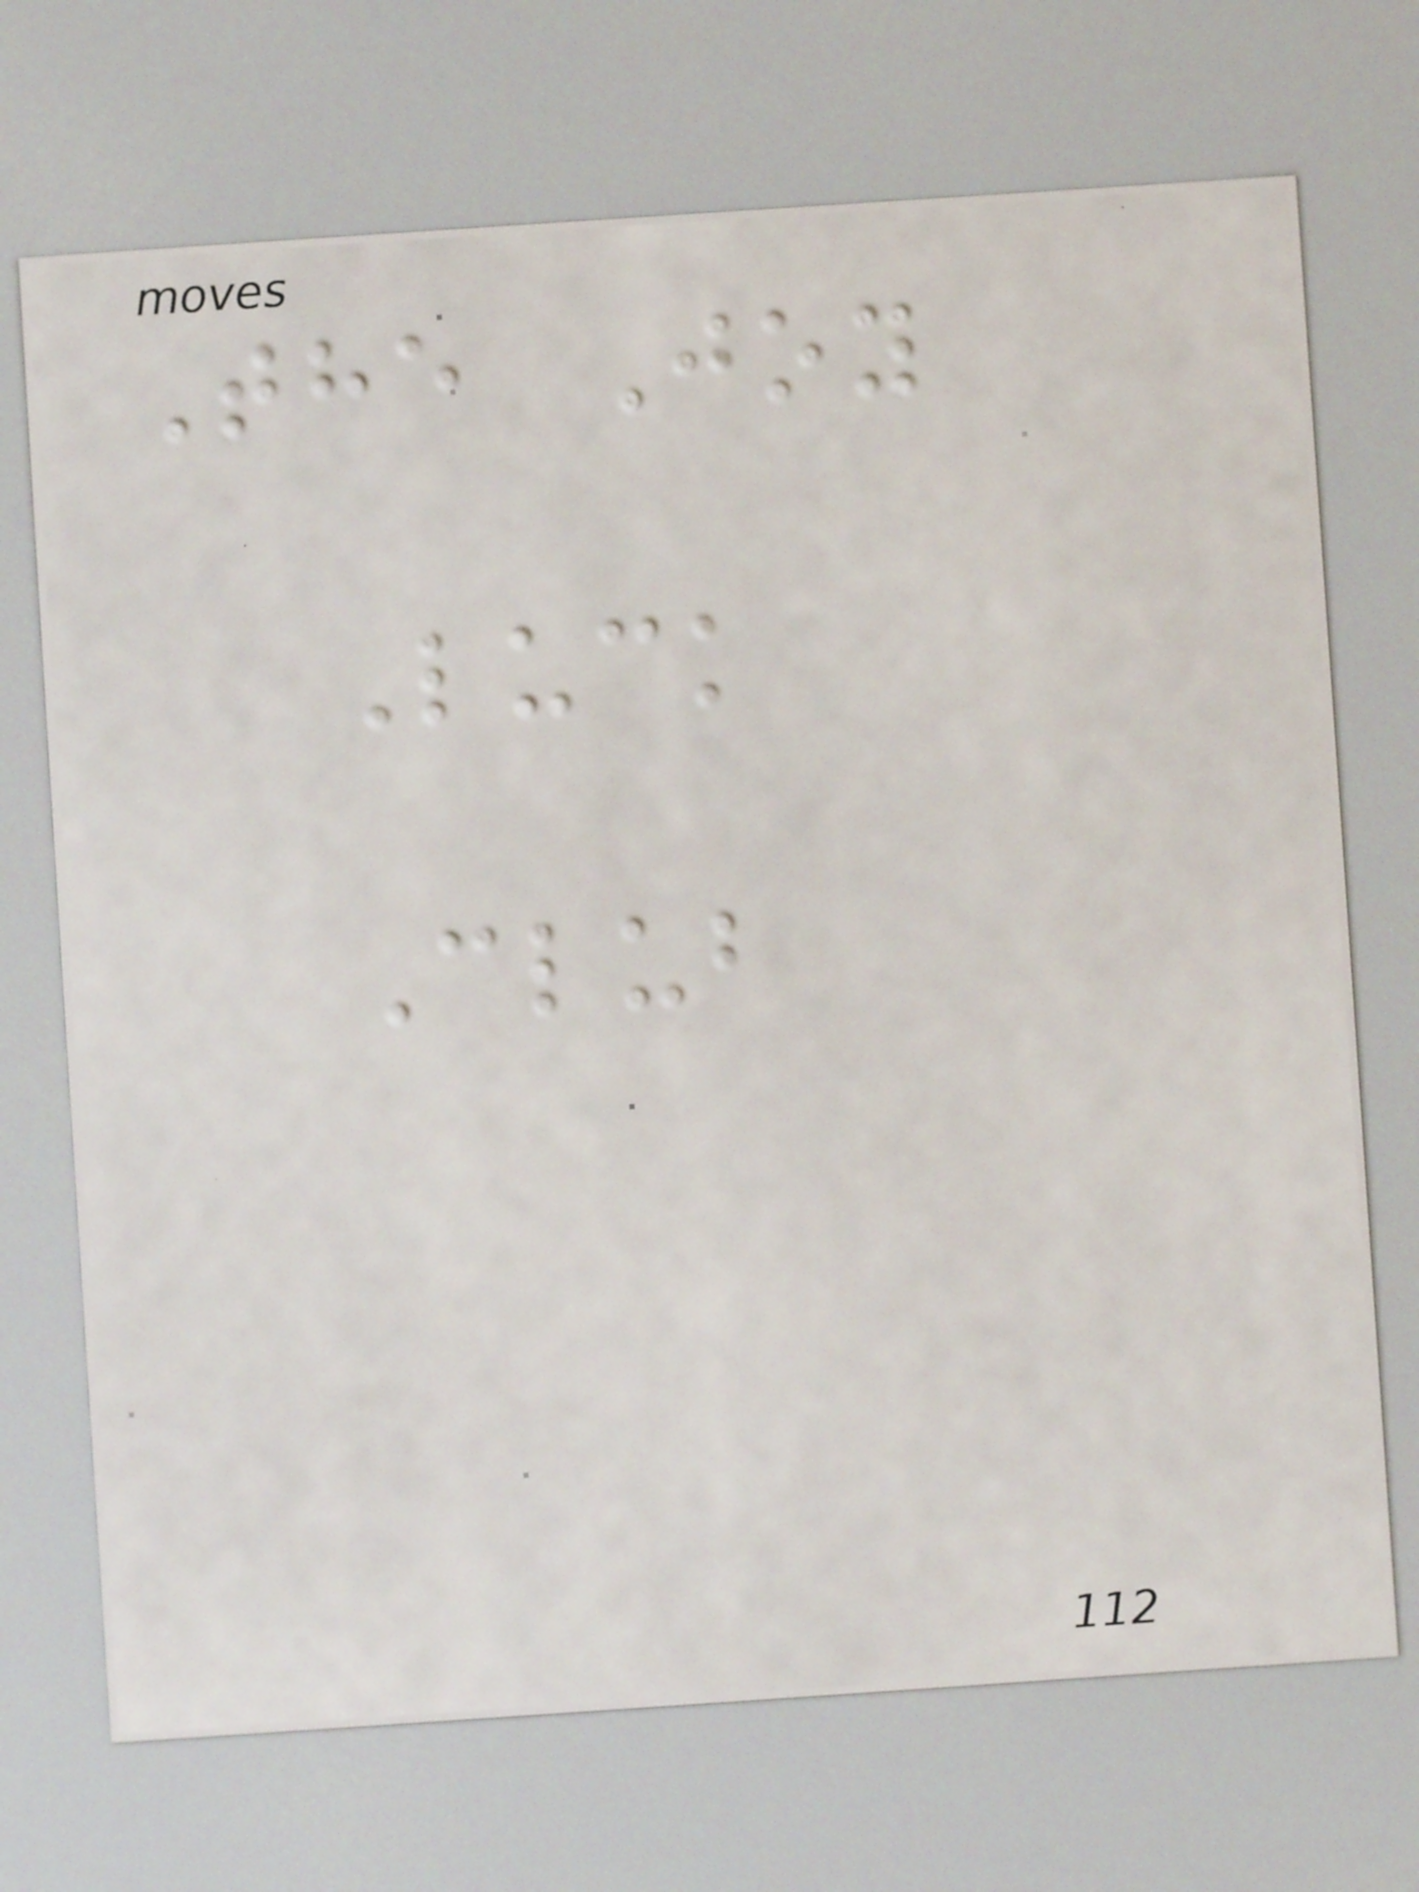The Joy
Luck
Club
